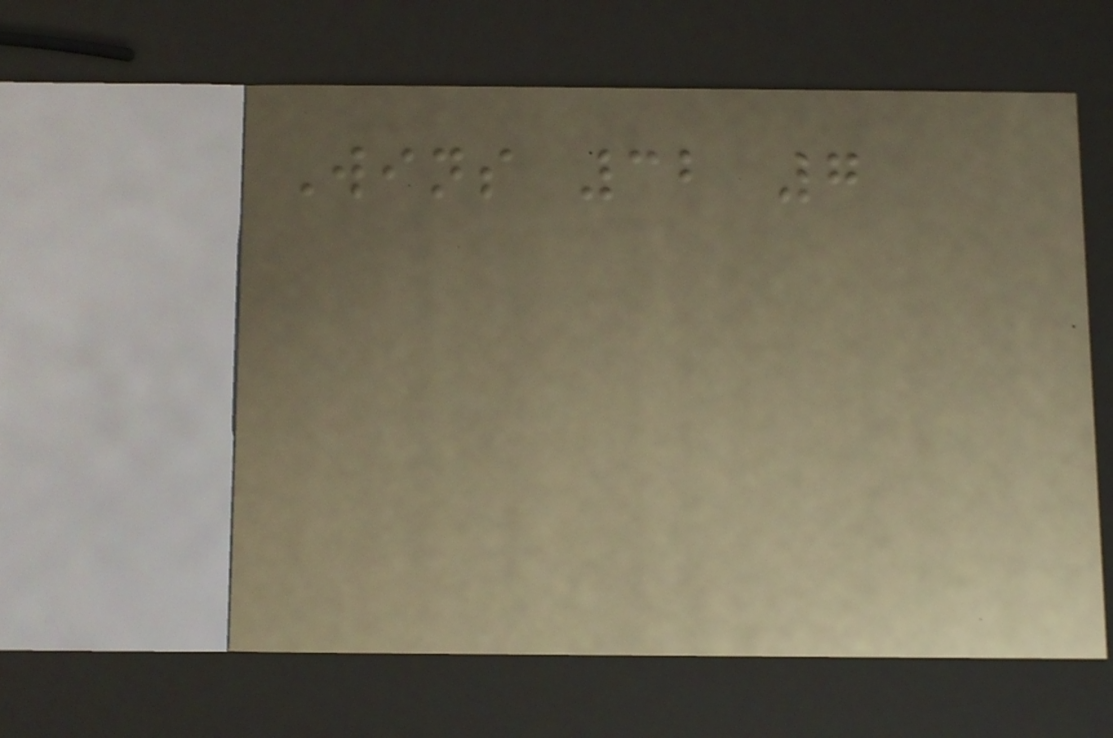Wins 32 7
